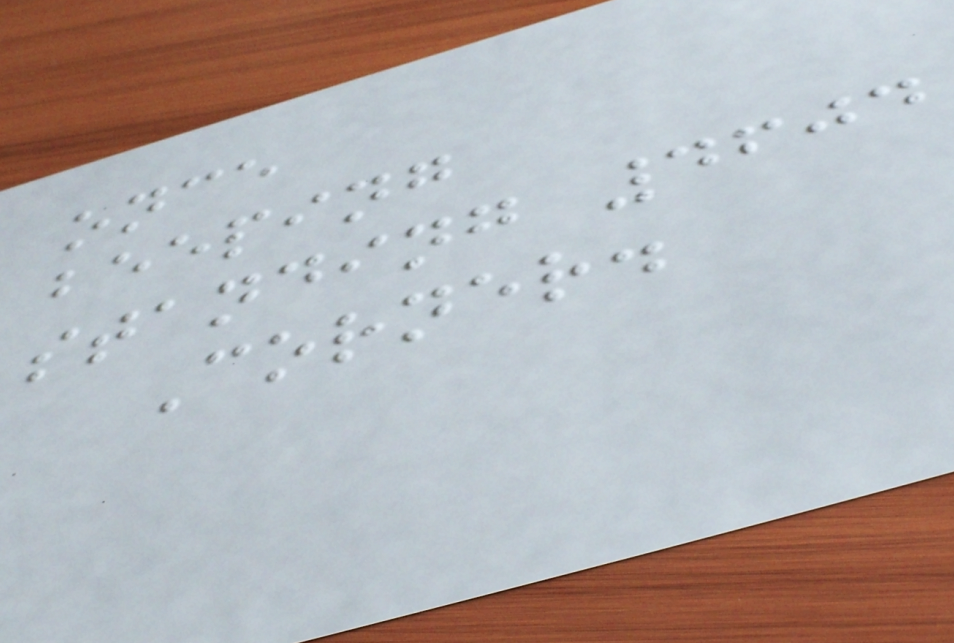once
beeping
standing 4604
Corner.
